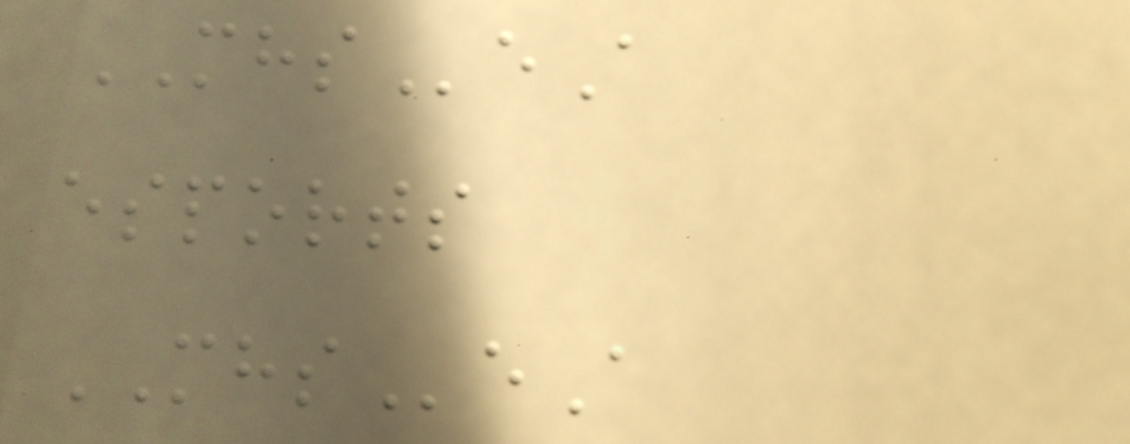MHSeA
esports
MHSeA
